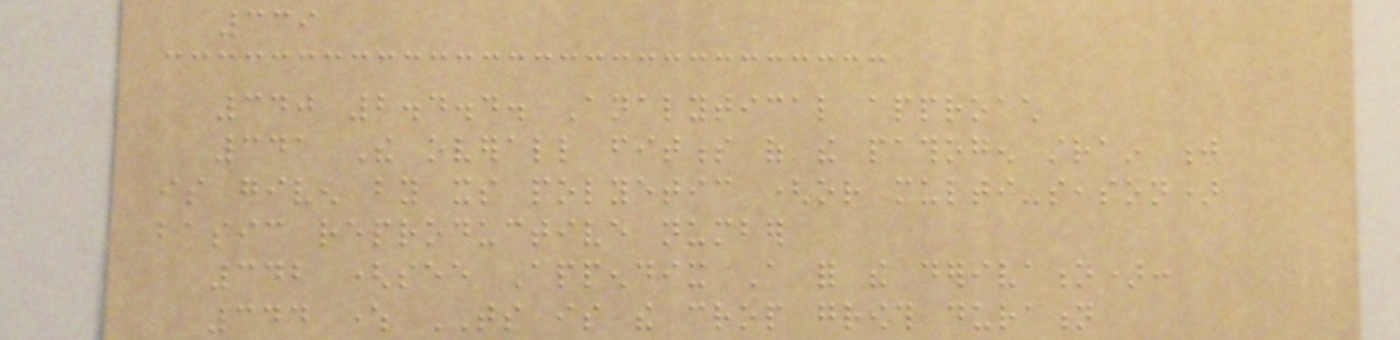339
340 2.4.4. Analytical approach
341 The overall fitness of the pathogen strain j
is given by its polyetic (or multi-season)
basic reproductive number
342 (see Appendix A for the derivation):
344 where TS is the crop growth duration
